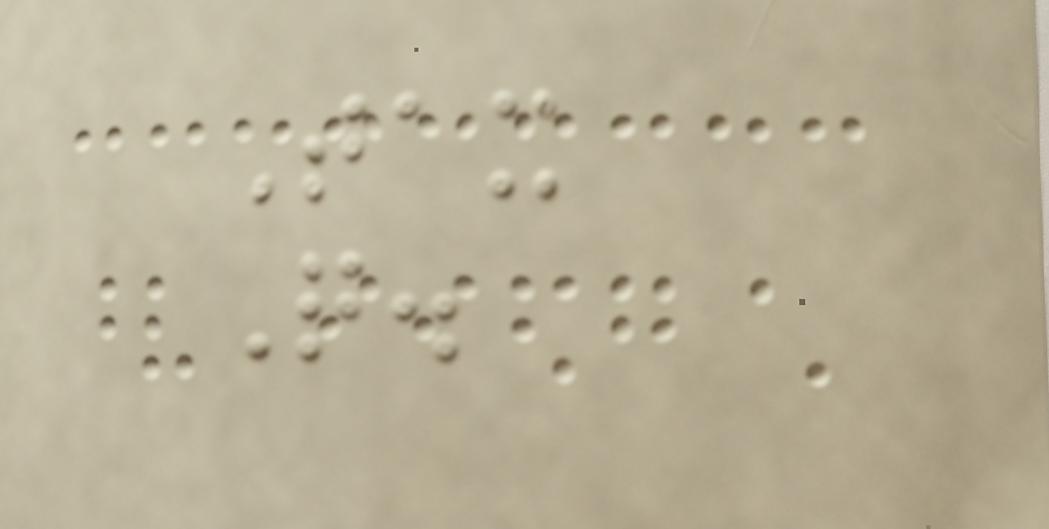Tax
Q.
